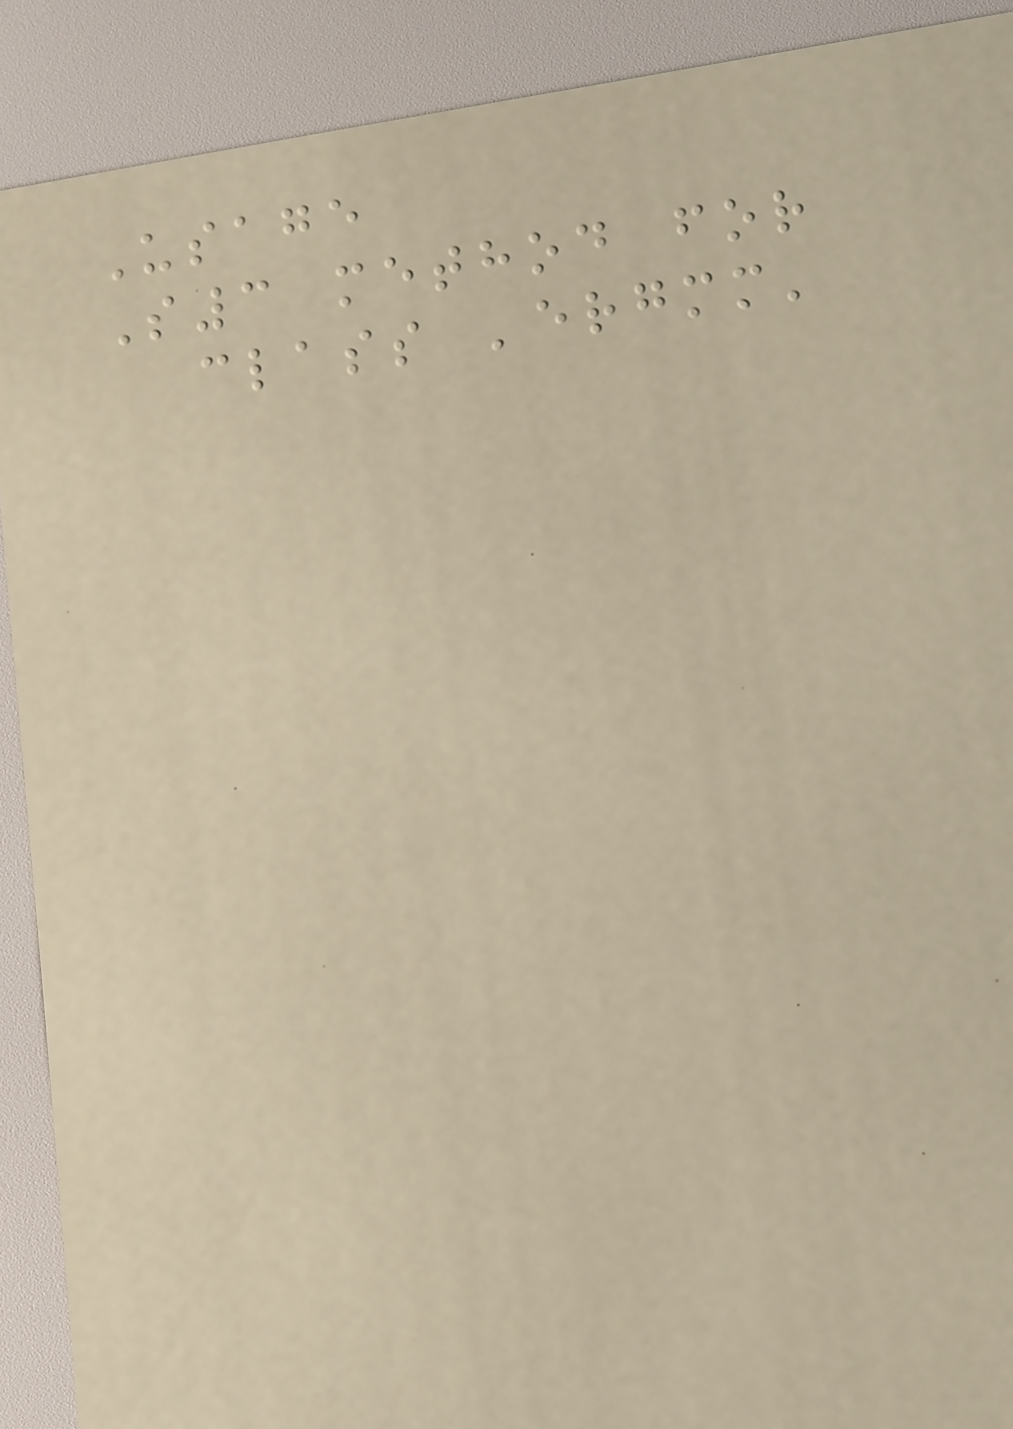Usage
S3 method for
class 'ergmm'
